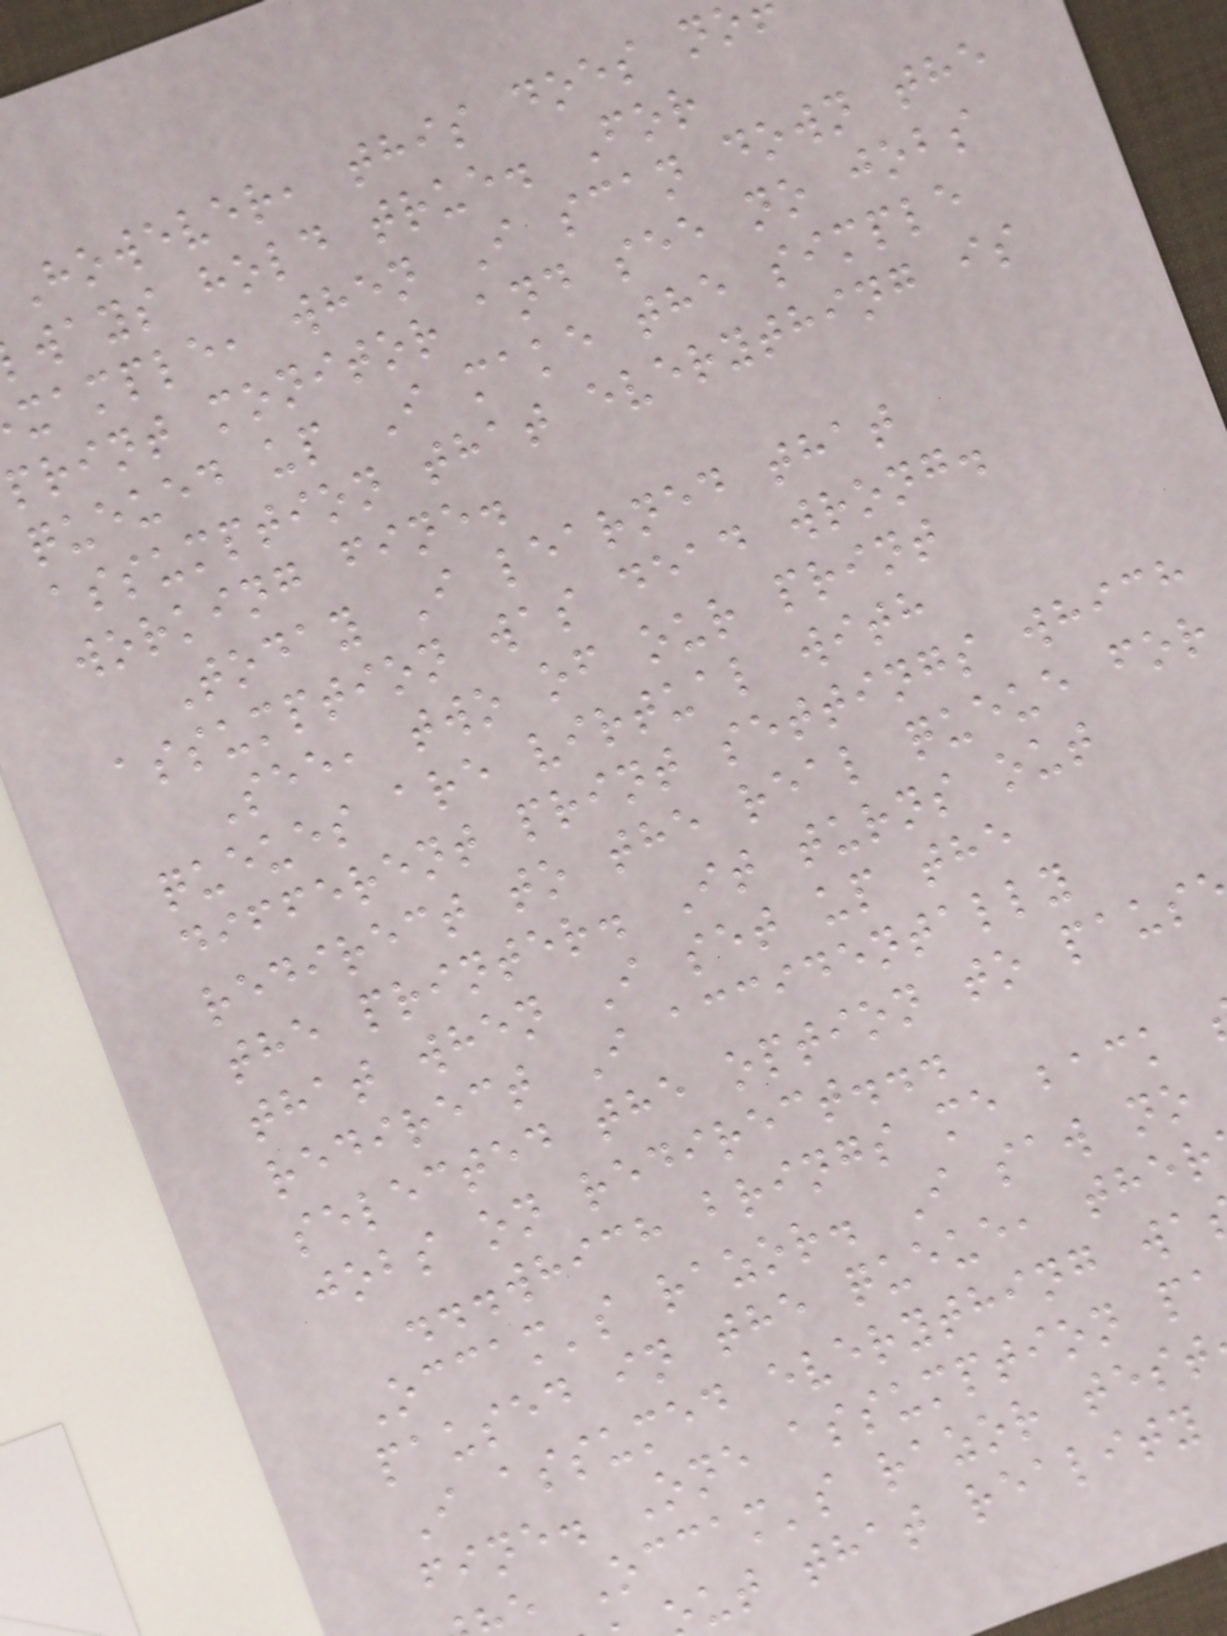However, this does no
ways hold true. For
xample, when I scan down the
print monitor and see no jobs
queued up I make the simple
assumption that everything is
working fine.
Today I learned that
assumption was dead wrong.
See, two of our print
queues are virtual with
different print settings which
redirect to the real queue for
the printer. It turns out
that when I set up the
redirect I accidentally
selected the option to paus
jobs on redirect...
...which brings me back
Occam's razor. I saw no
paused in the queue, ther
I assumed everything wa
fine. One assumption pa
e Occam's razor test
ut that reality
